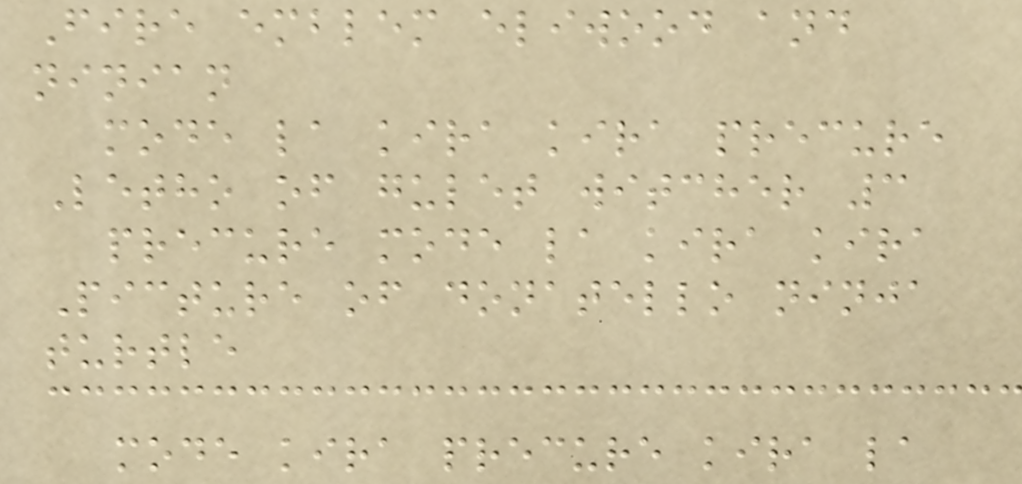Fire emblem eliwood and
ninian
mode la kira kira precure
Letho of gulet witcher 3
precure mode la kira kira
Picture of donatello ninja
turtle
mode kira precure kira la
